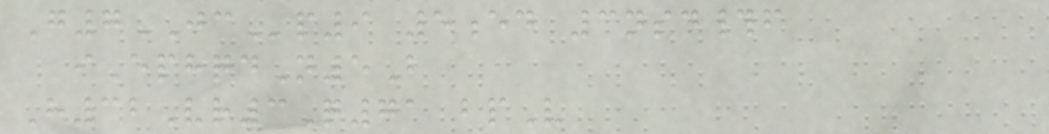G7JCp9 5ed 3nsd#f
iEphqdN5B
H32Vr3Q71 bpV
